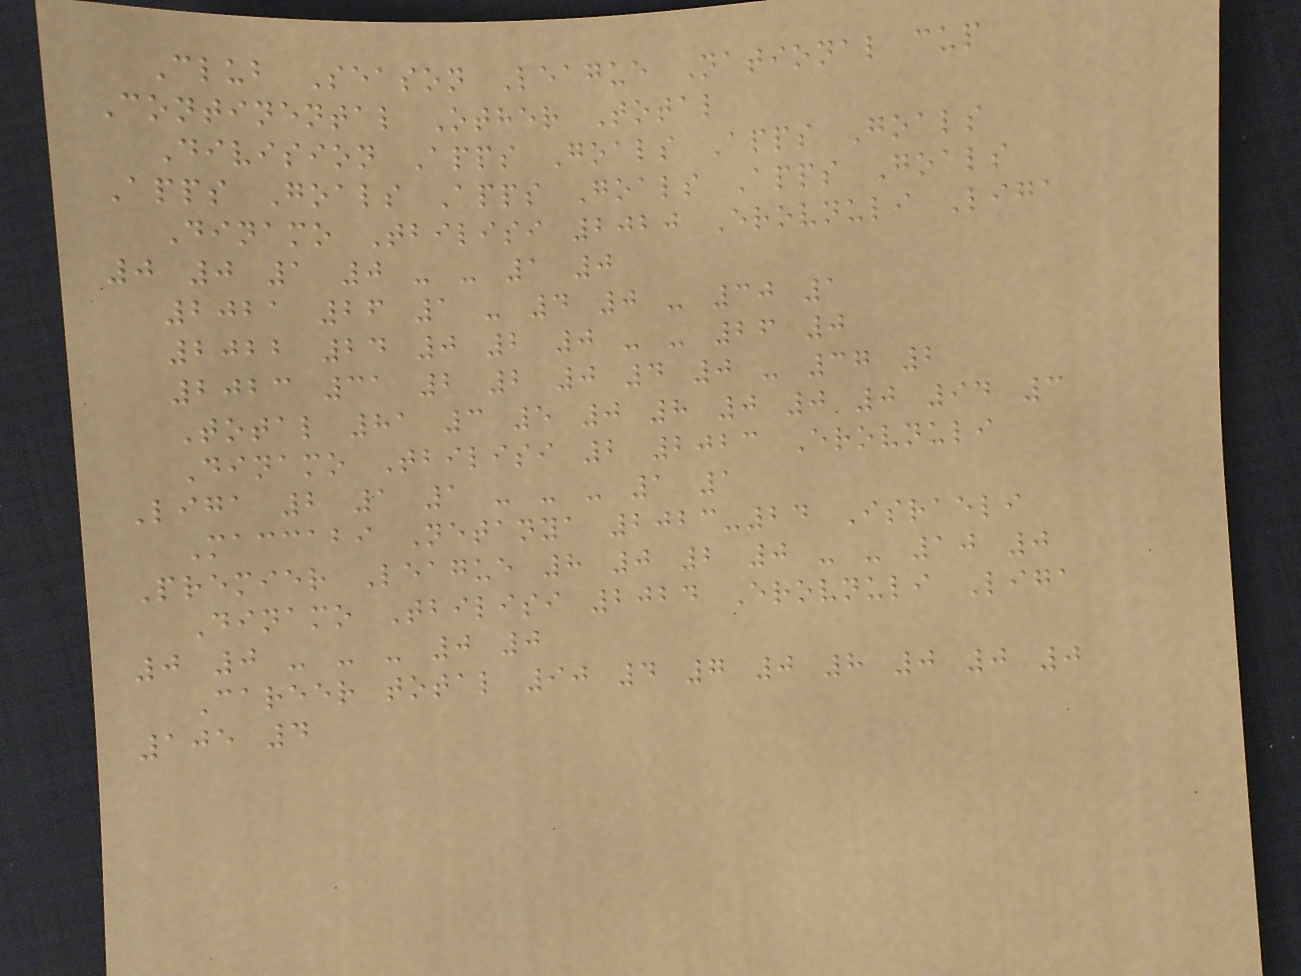Club Season League National cup
Continental Other Total
Division Apps Goals Apps Goals
Apps Goals Apps Goals Apps Goals
Dinamo Tbilisi 2020 Erovnuli Liga
0 0 1 0 - - 1 0
2021 26 1 - 4 0 - 30 1
2022 24 0 2 0 - - 26 0
2023 31 2 2 0 4 0 - 37 2
Total 81 3 5 0 8 0 0 0 94 3
Dinamo Tbilisi 2 2023 Erovnuli
Liga 2 1 1 - - - 1 1
Maccabi Netanya 2023-24 Israeli
Premier League 8 0 2 0 - - 10 0
Dinamo Tbilisi 2024 Erovnuli Liga
0 0 - - - 0 0
Career total 90 4 7 0 8 0 0 0
105 4
